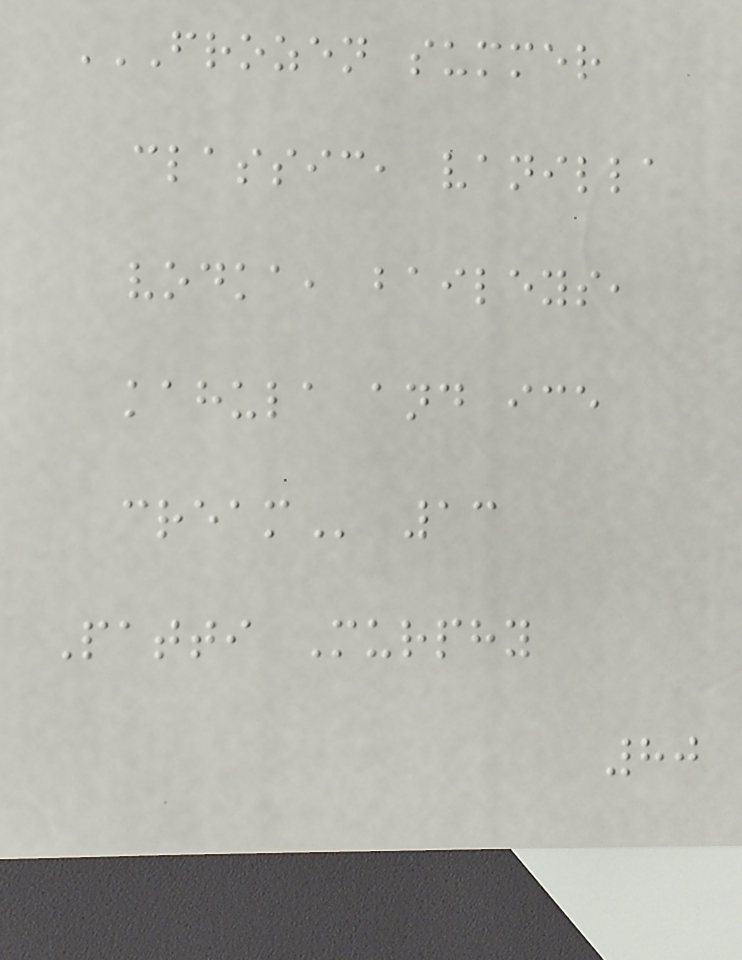FROZEN SUMMER
CLASSIC, VANILLA
VODKA, BAILEYS,
KAHULA AND ICE
CREAM 13
Patti Murphy
80
